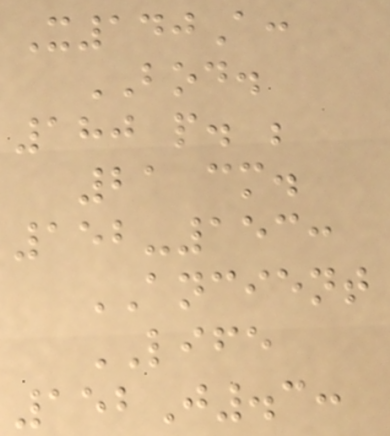X140A:
BOD.
180 p. ;
21 cm.
152-153:
ANCIENT
LIFE
152J.3:
